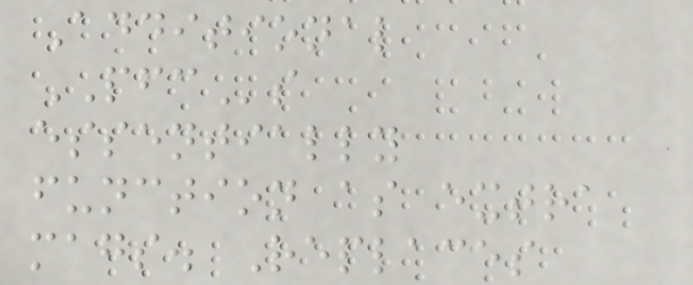Additional
PFCs
essentially
function as extra
mags. Replaces
